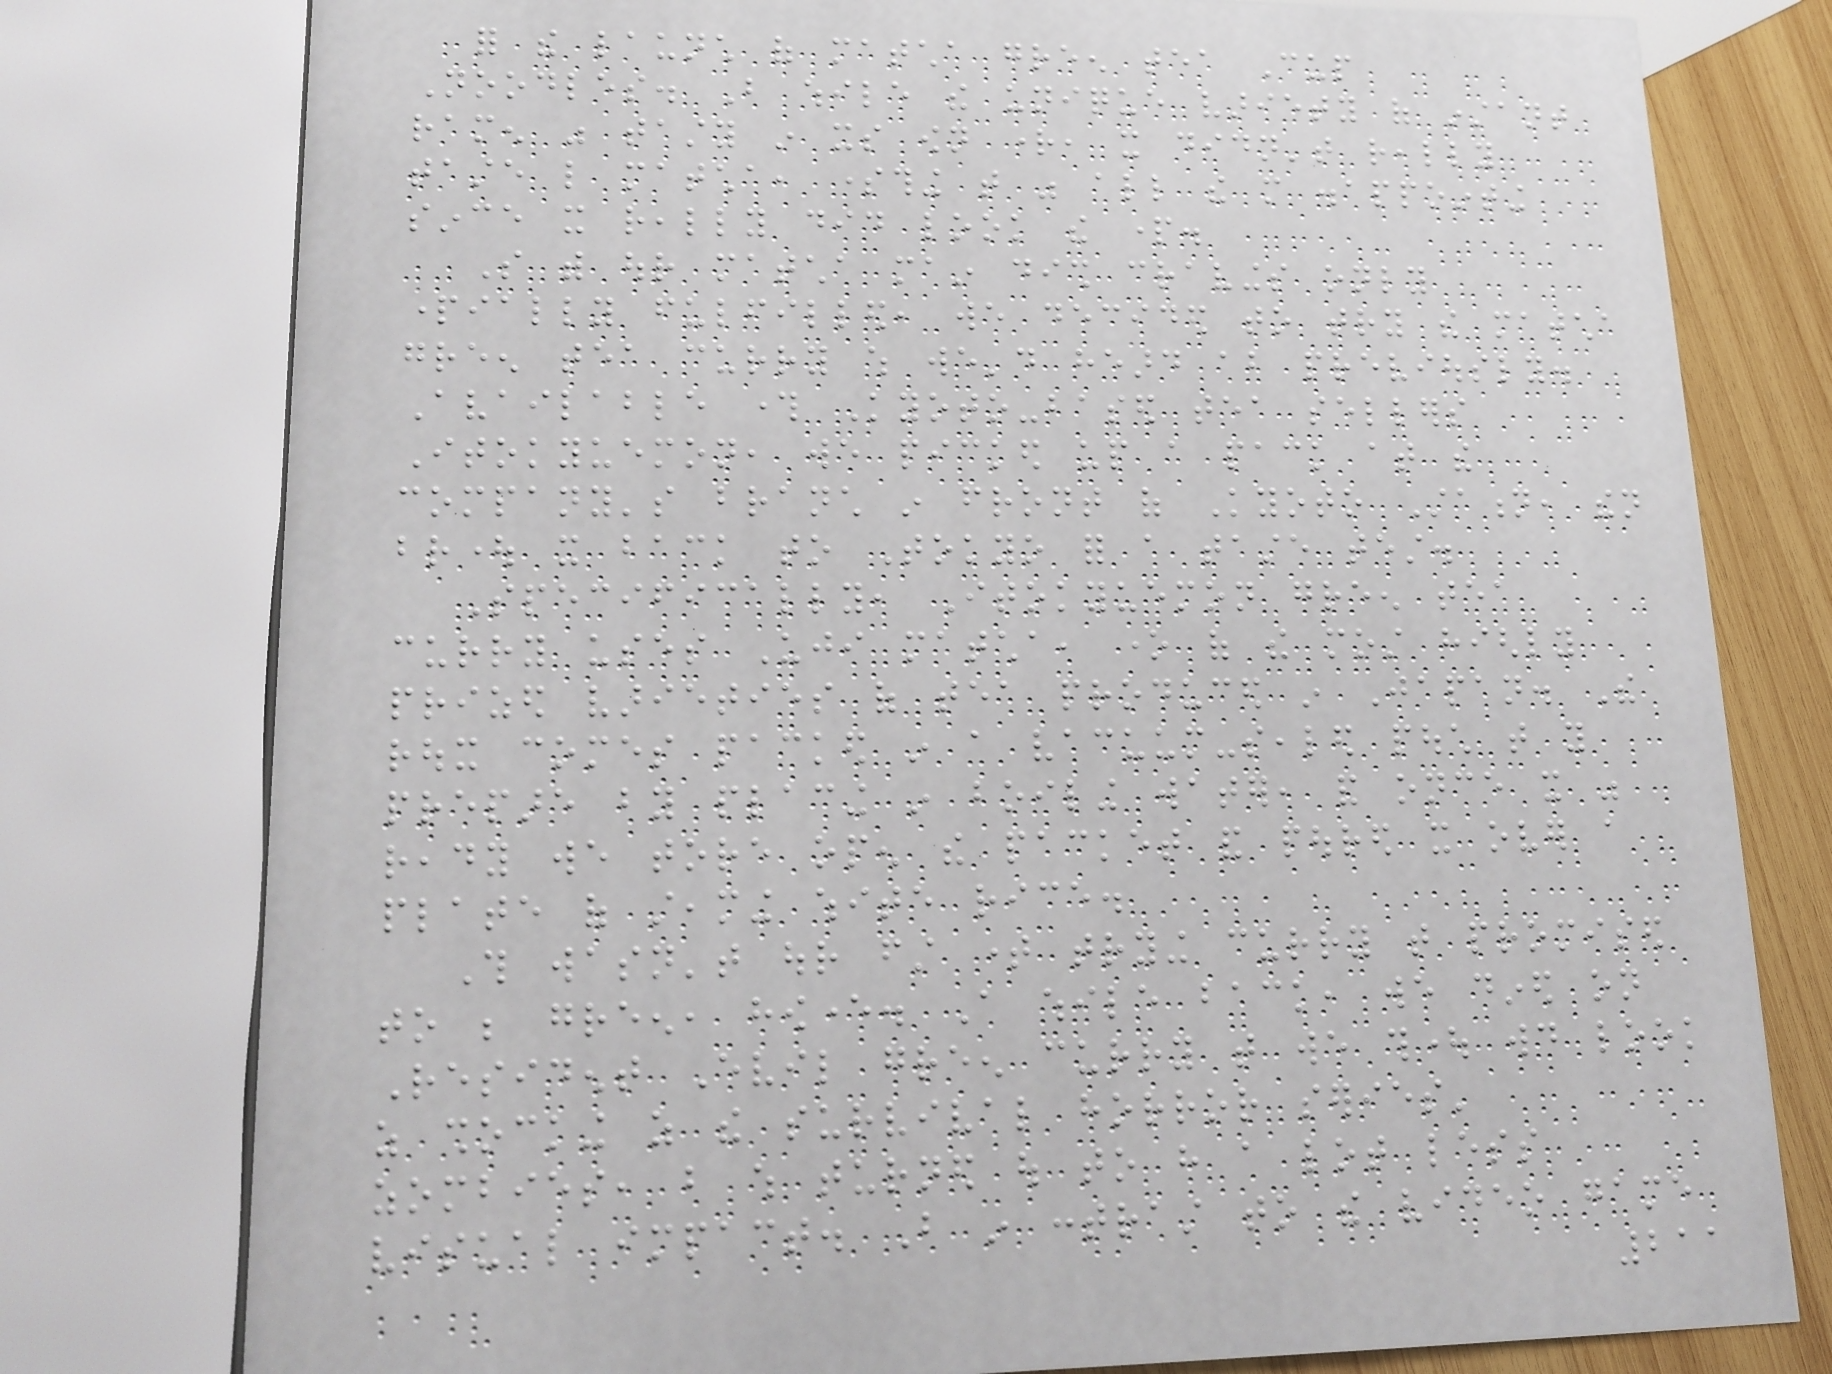for the launch of matcha green tea Cup
Noodles. But while the unique variety of instant
ramen was tasty in its own right, it didn't really
taste like matcha, something that was all the more disappointing
since it really did look the part.
So with our matcha main dish cravings only
partially fulfilled, we decided to try the matcha
green tea curry which we'd heard about previously.
Available through Kyoto-based tea sellers
Itokyuemon, we picked up a pack at the
company's branch in front of Kyoto Station, then
brought it back to Tokyo for a taste test.
Specifically, Itokyuemon green tea
curry uses Uji matcha, one of the most highly
prized varieties of tea produced in Japan. The
roux comes packed in a vacuum-sealed pouch that you
prepare by placing in boiling water, and once it was
ready we tore open the packet and poured it over a
plate of steaming white rice.
This wasn't our first time trying curry that promised
to be green, however. A while back, we dined on
Resident Evil green curry that we thought would look
as shocking as the survival horror series'
zombies, but which turned out to have a lot less
visual impact. But in contrast to the video game
211
